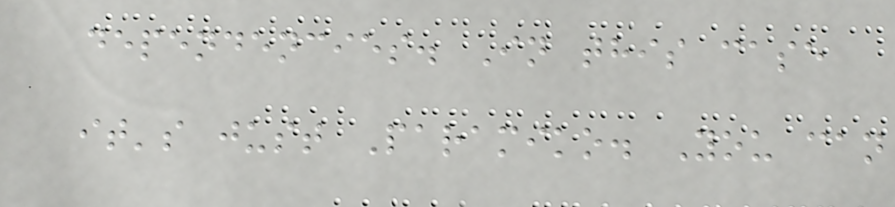dependencies. In this case
it's just Paramiko. You can
